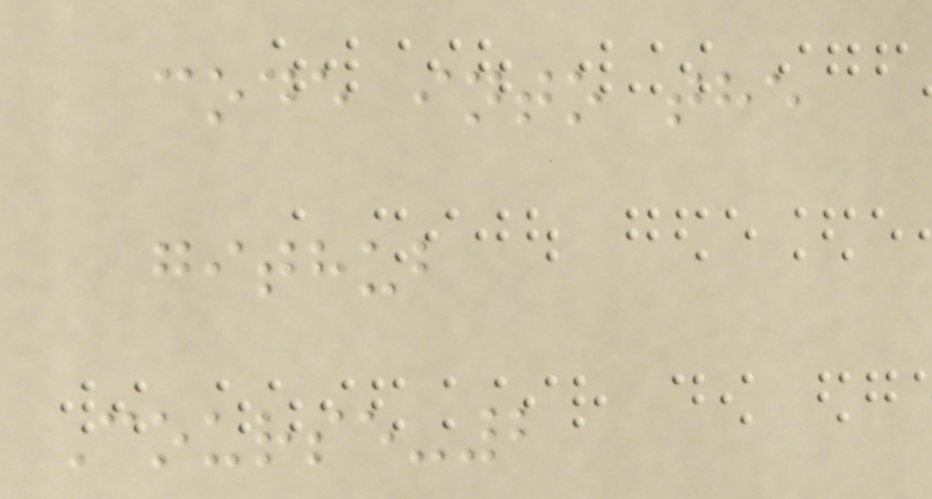code into the
github
Course-2
